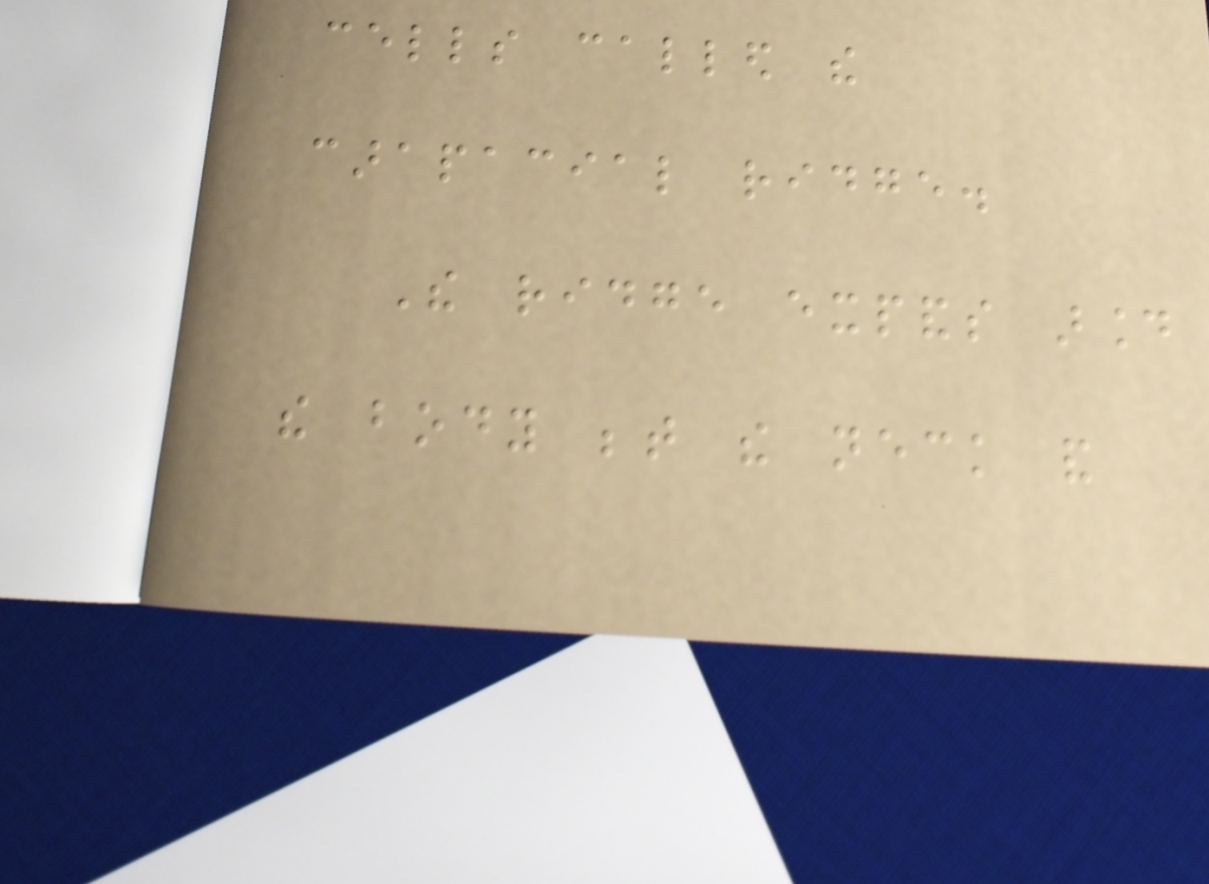cells called the
carapacial ridge.
The ridge expands around
the body between the neck and
